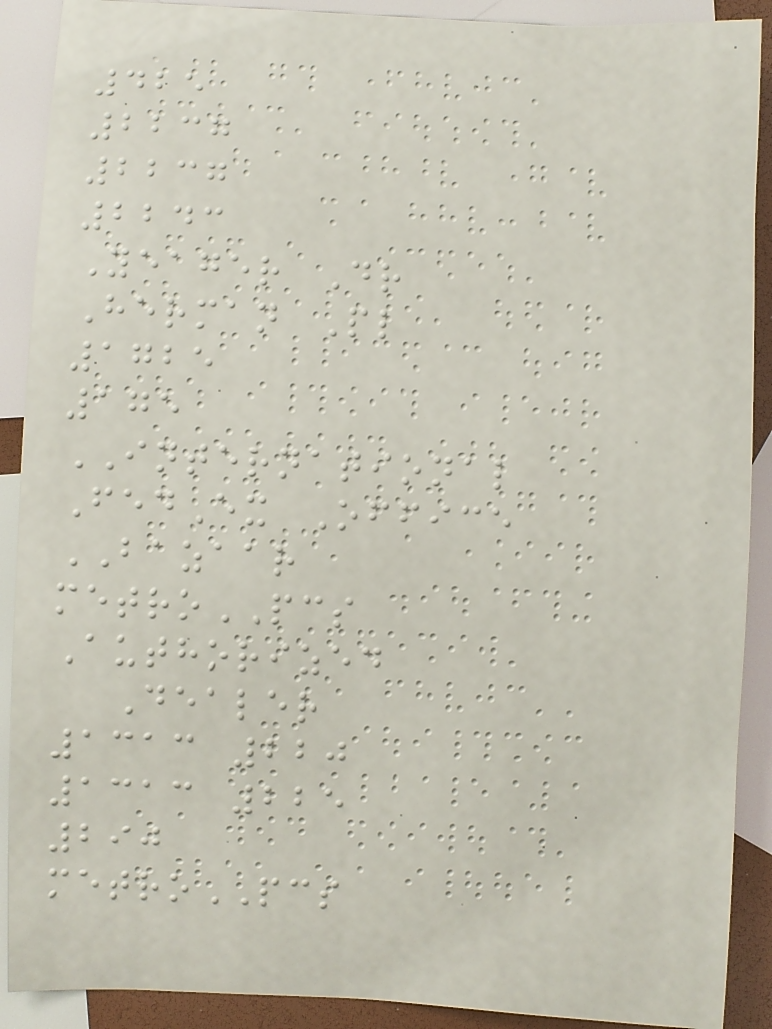425
2237
2237
2243
Yeager Dr
Herman Pl
1725
175
INTERNATIONAL
FedEx Office
BAZAAR
metroPCS
Authorized
Dealer
1313 220
1313 225
290
metroPCS
